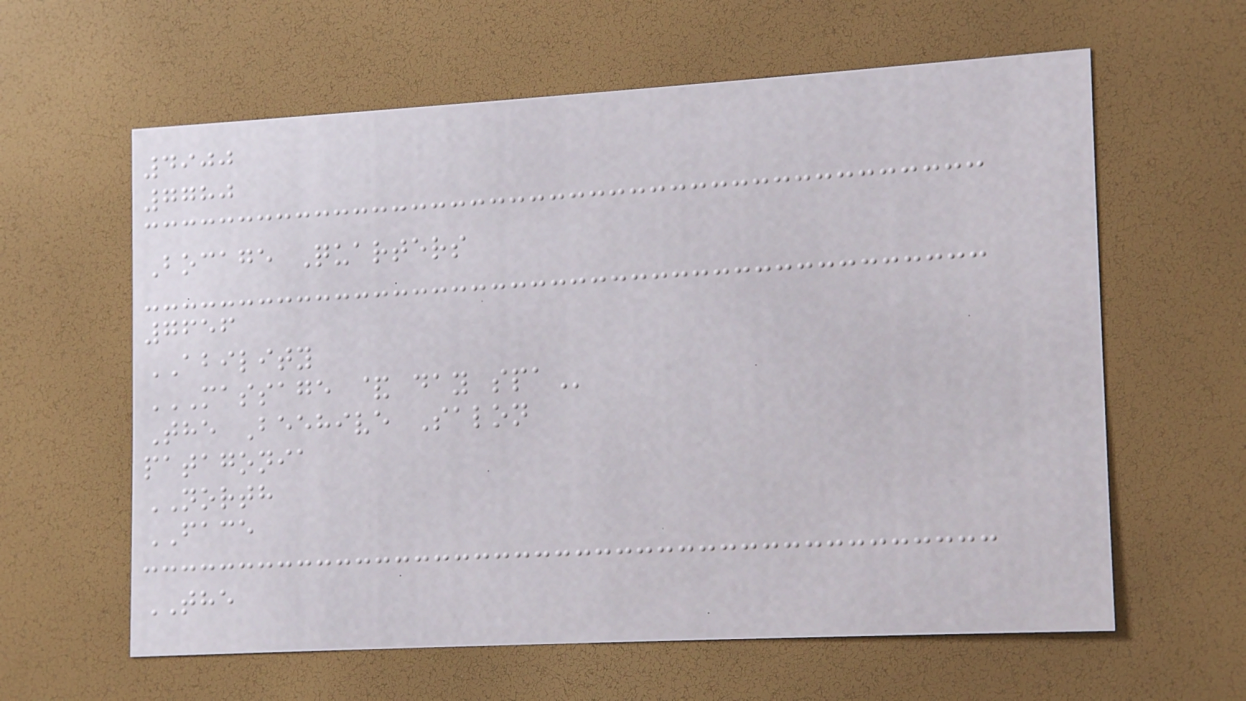4900
7780
Bocage Quarters
7656
ABILITY
MASSAGE & DAY SPA
The Beehive Salon
patagonia
NORTH
FACE
THE
